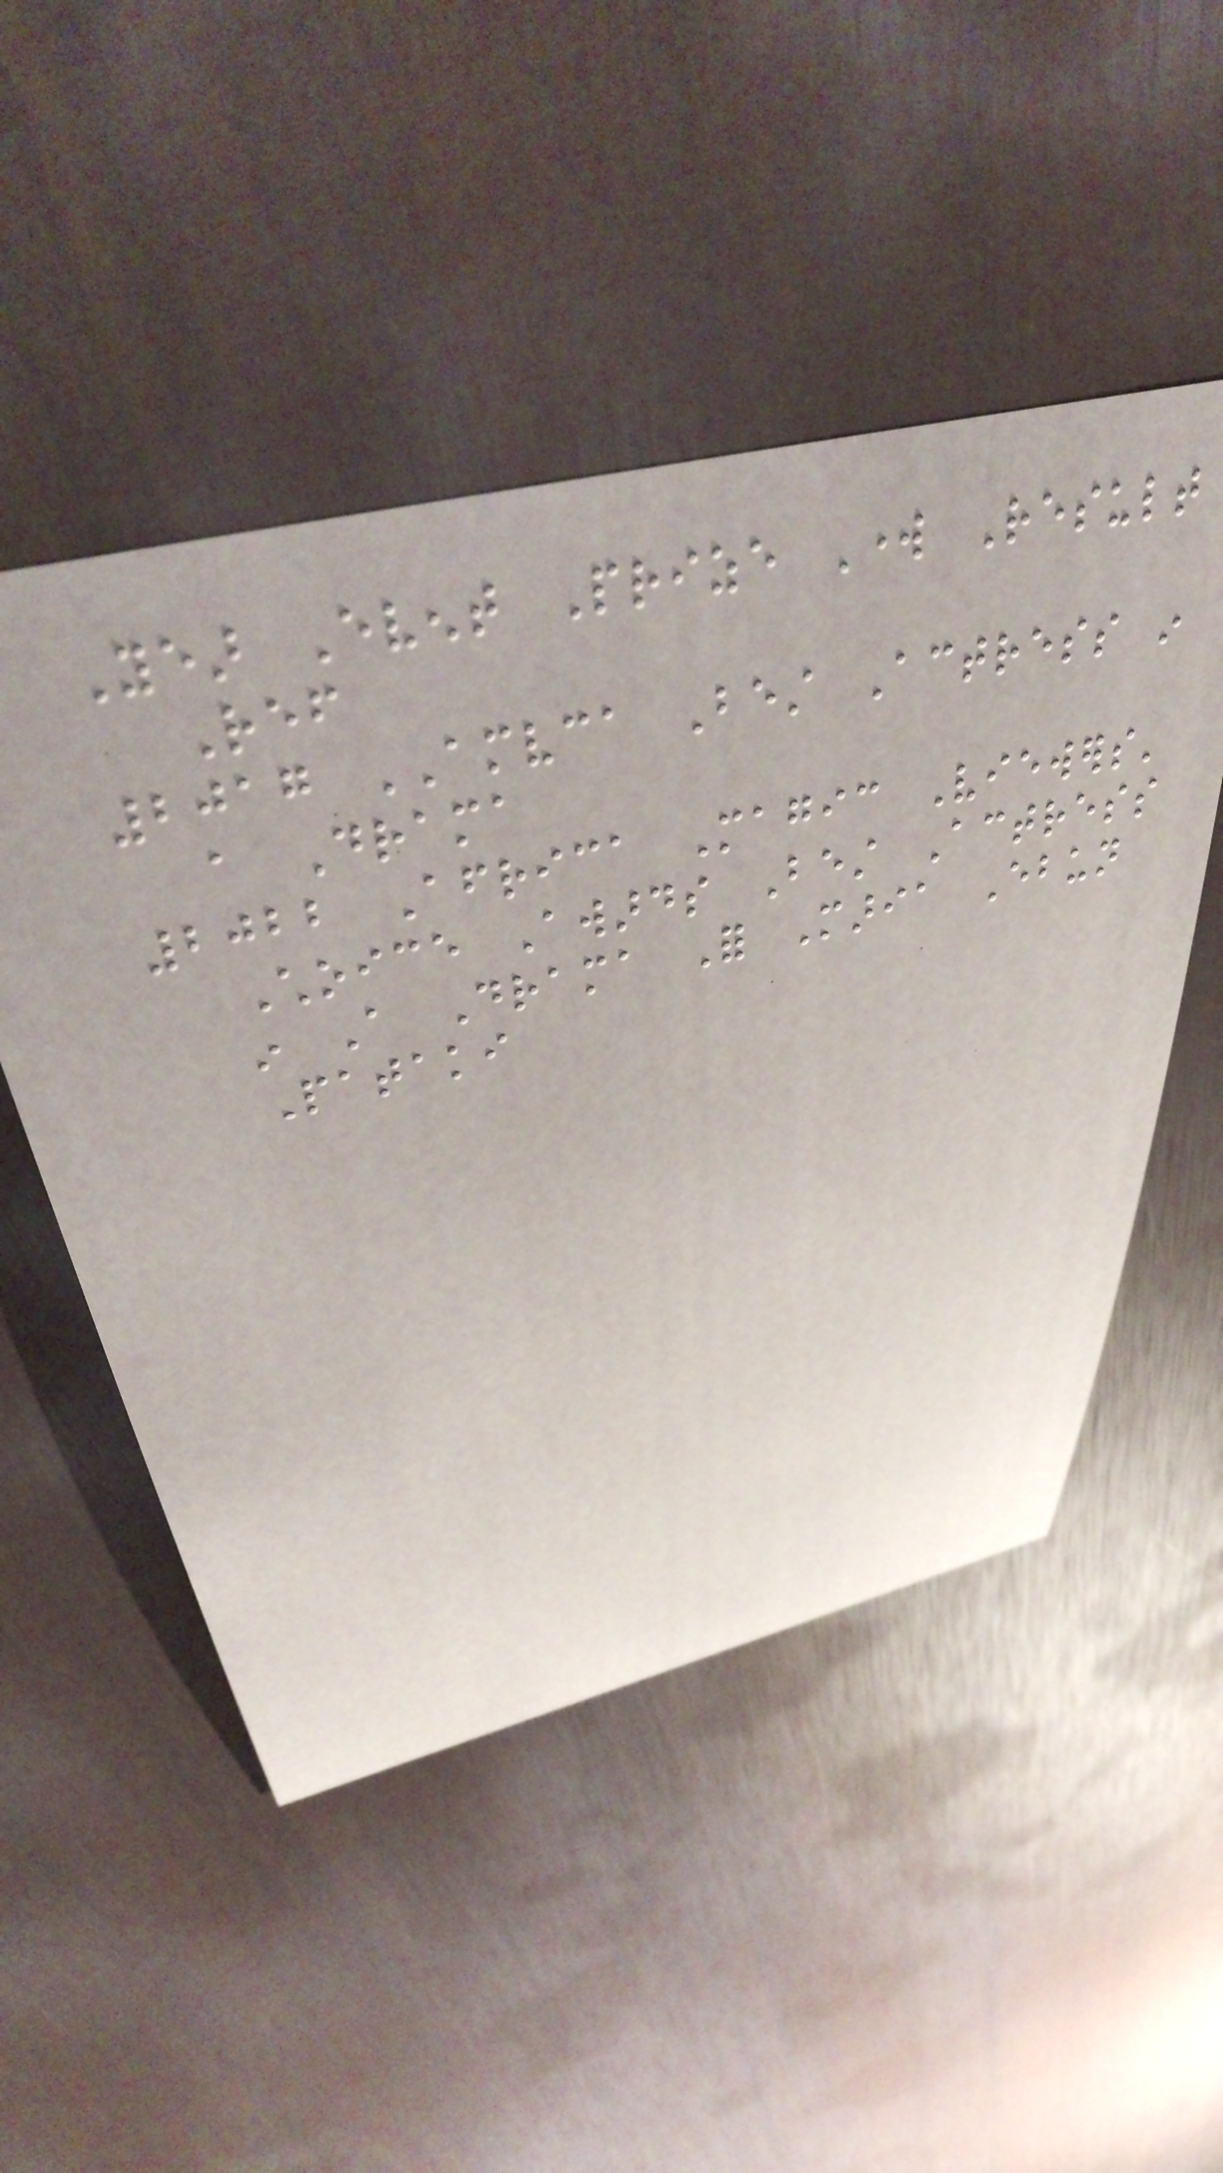Year Event Prize Work Result
Ref
2017 AMVCA Best Actress in
a Drama
2022 Africa Magic Viewers'
Choice Awards Best Actress
in A Drama For Maria Ebun
Pataki
